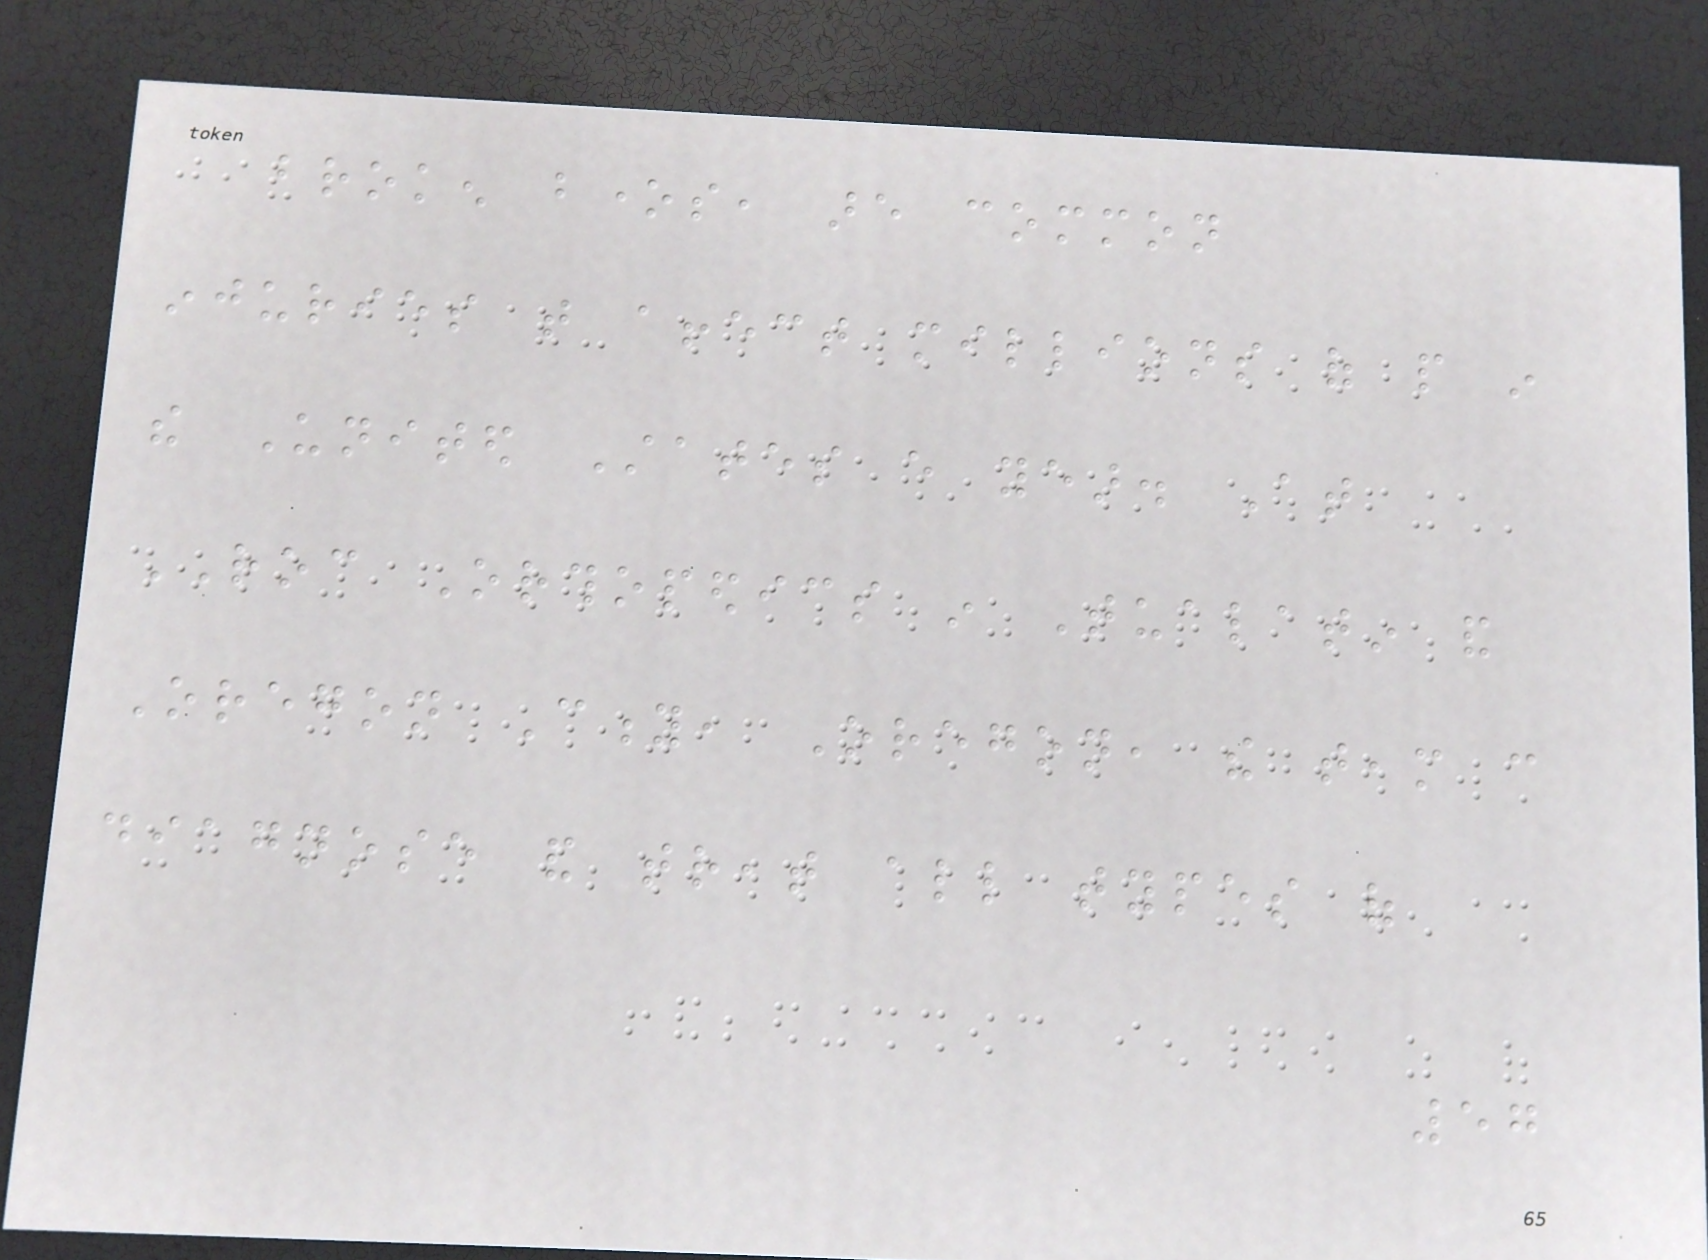broken bones, are common
injuries that affect millions of people in
the United States every year. At
ROC Orthopedics in Tualatin and
Oregon City, Oregon, the team can
diagnose and treat all types of
57
